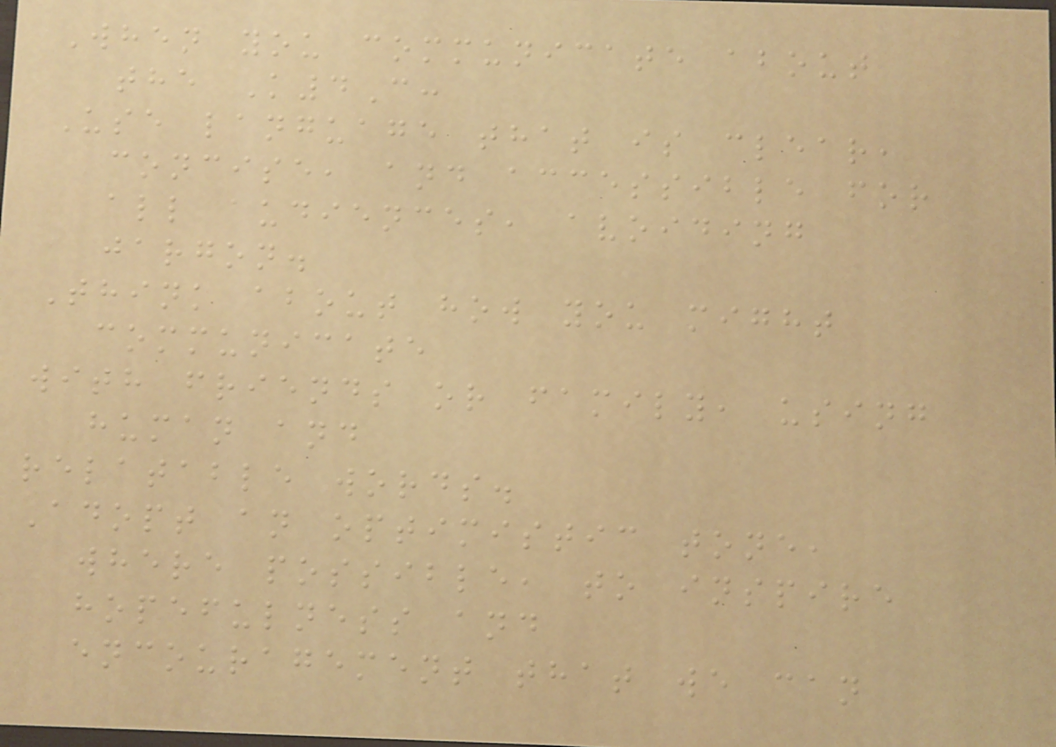When you communicate about
the K4C:
Use language that is clear,
concise, and accessible for
all audiences, avoiding
jargon.
Think about how you might
communicate
with friends or family, using
human and
relatable words.
Adopt an optimistic tone,
where possible, to inspire
hopefulness and
encouragement that we can
